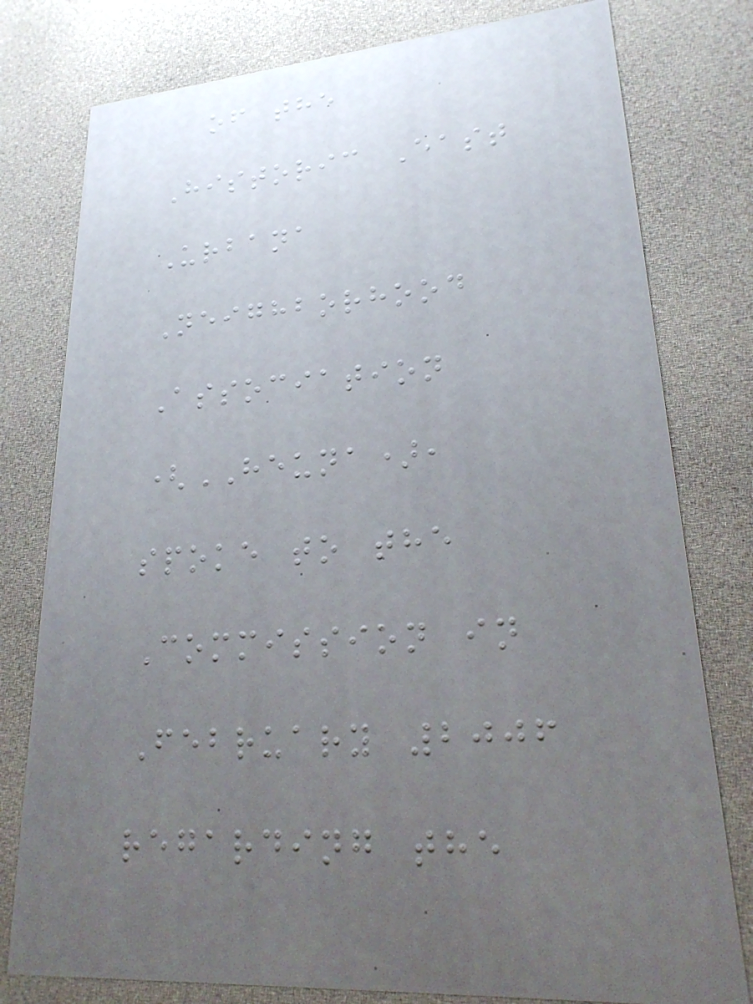of the
Historic East
Urbana
Neighborhood
Association
(HEUNA),
spoke to the
Commission in
February 2006
regarding the
